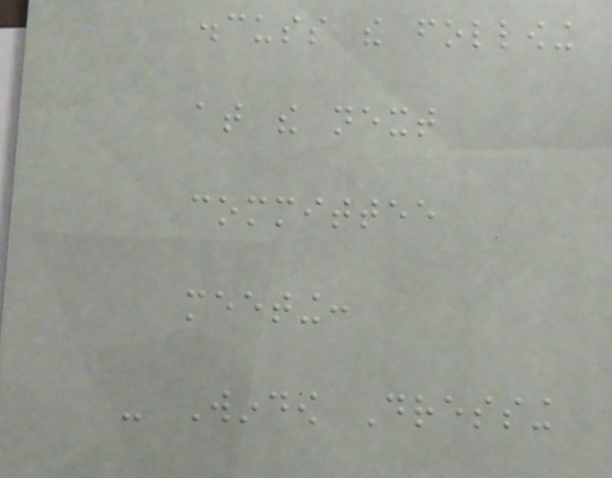discuss the following
at the next
committee
meeting:
- Window Dressing
